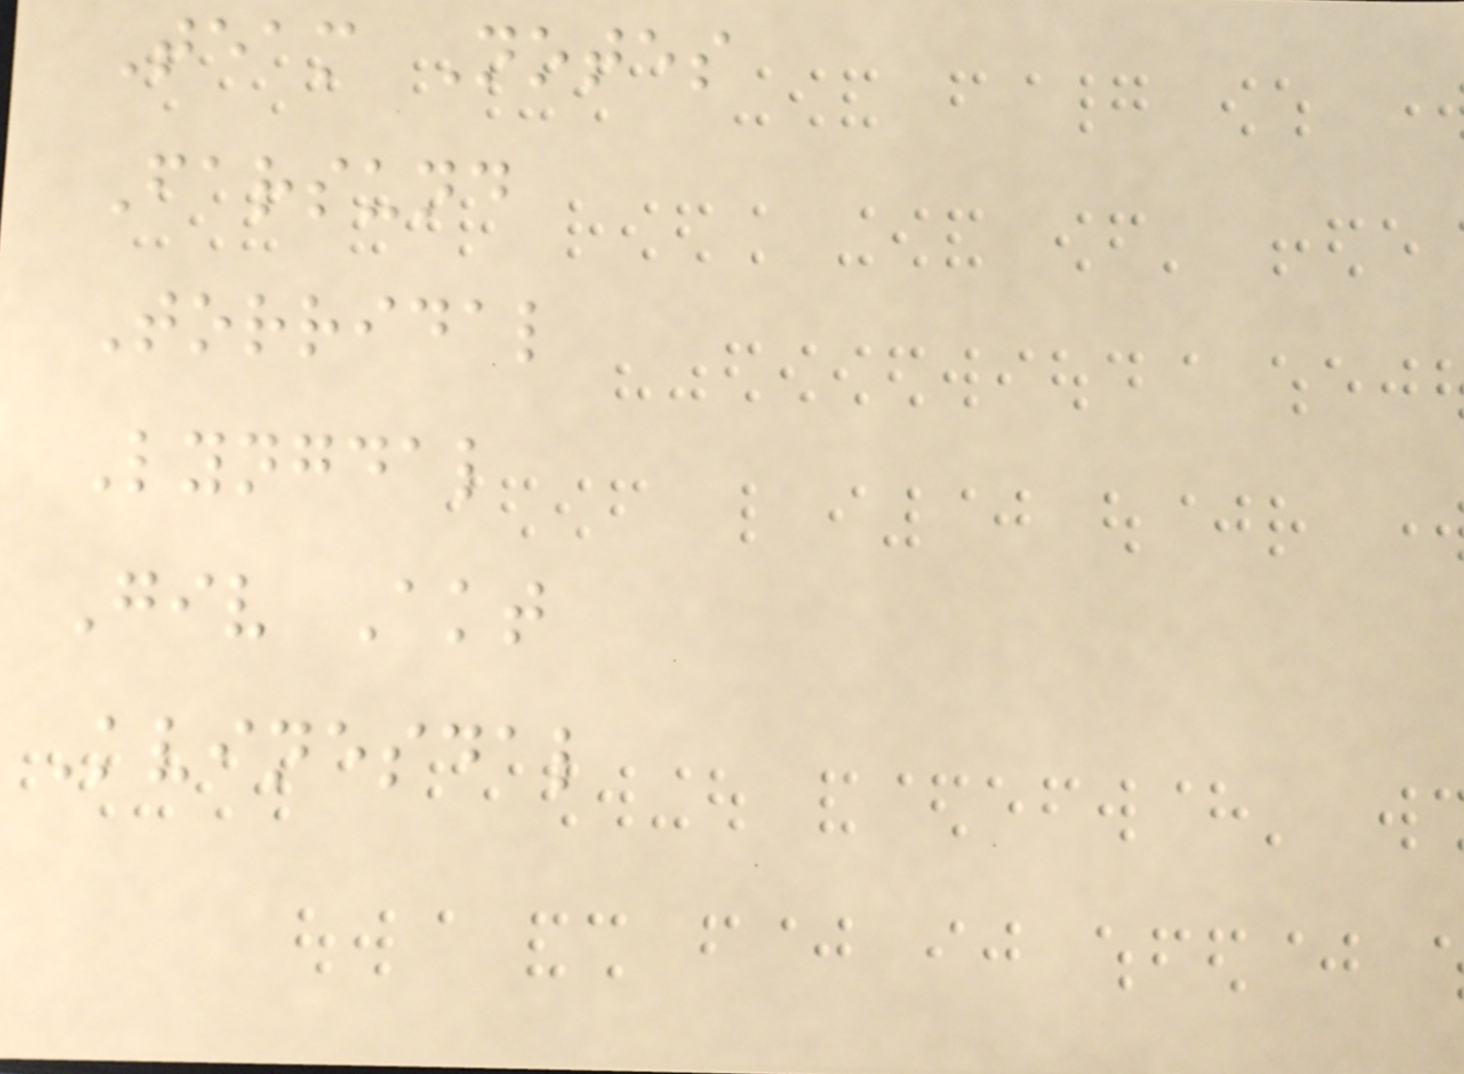Team Notes
Farsund
Torridal
Lyngdal
Giv Akt
Kvinesdal
